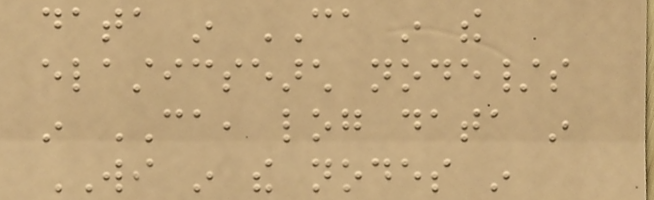data in CA in the
elasticsearch node/s
in CA, log data in
WI in the nodes in
